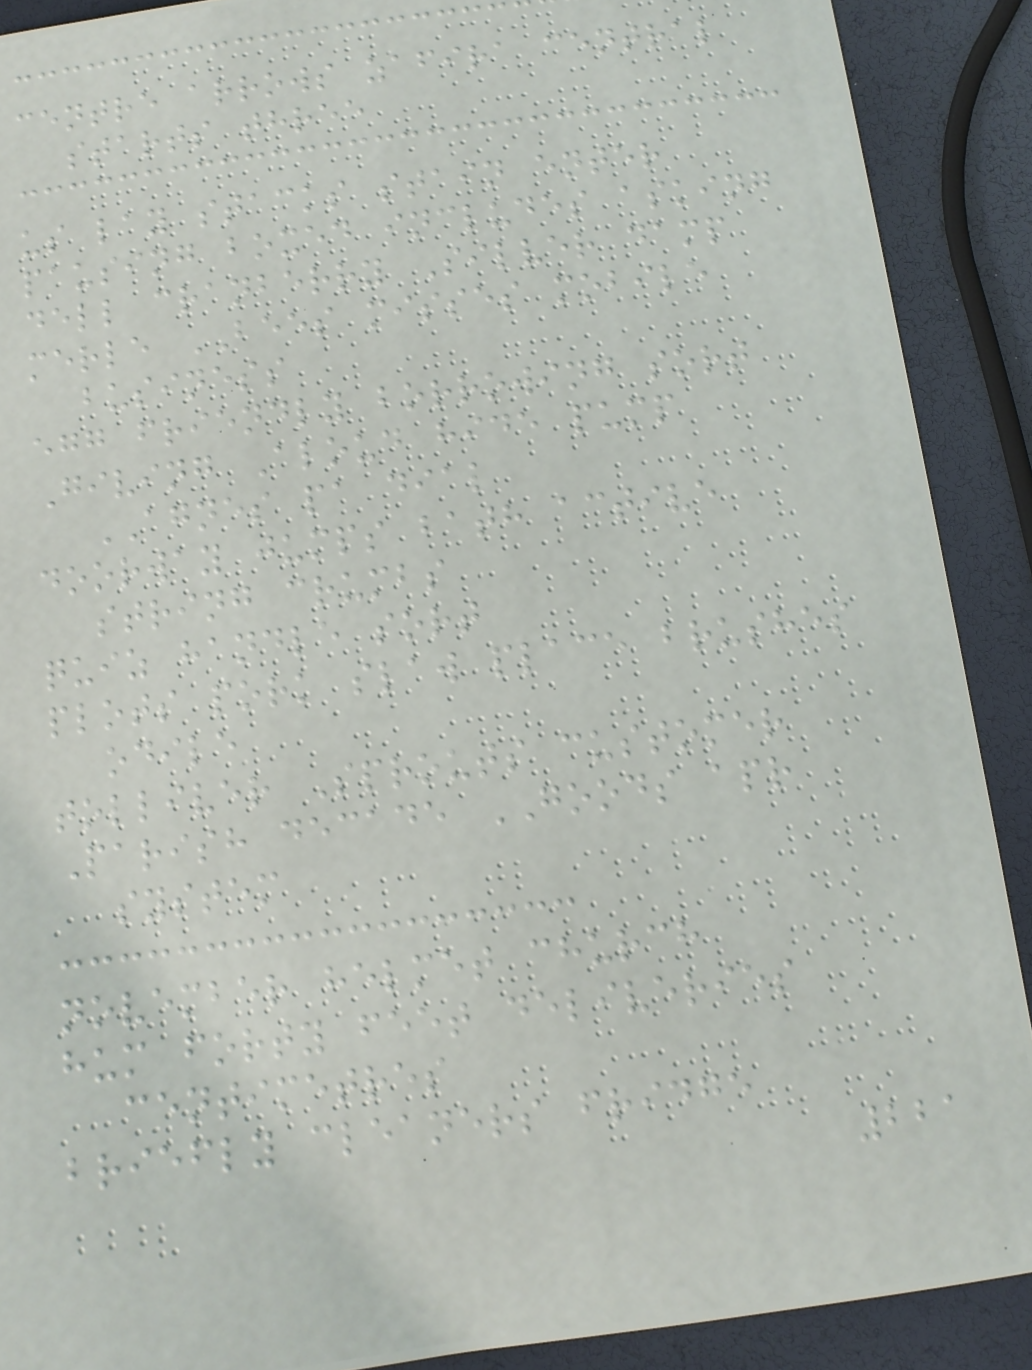centre arrows zafira central
starts three
us lay stacks stain enter
pausing boxed includes asking
dell cranberry Silver damp
merle BEES misses mobile
business
egg friendly borrowing sort
Giving Aloud hide pump
AGNES pa dial
doorway jumps bath active
string crumbs
quiz handle sort
plots pork slaw place brushes
odile
tolliver Sprouts customer
Parish decade GOODS apr
system
november helmet church
hum forty feet deliveries
centimetres
briefly cleaners fridge
221
